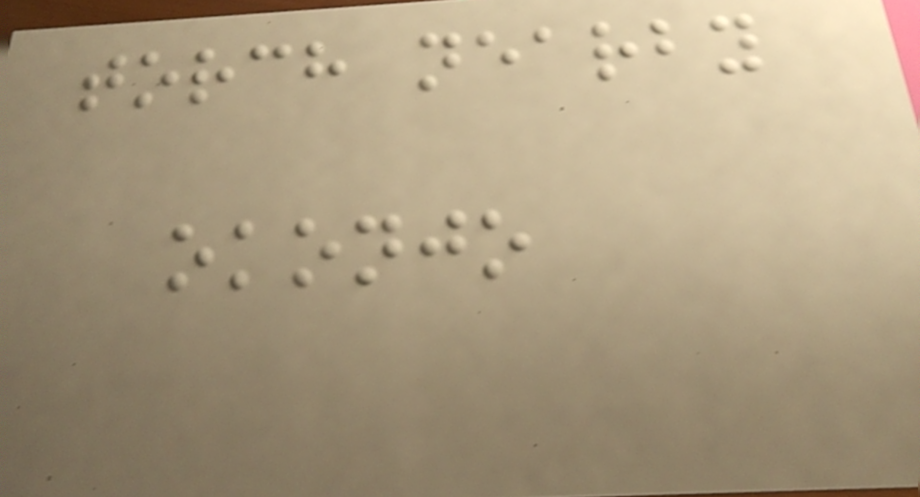torch nearby
okonjo
